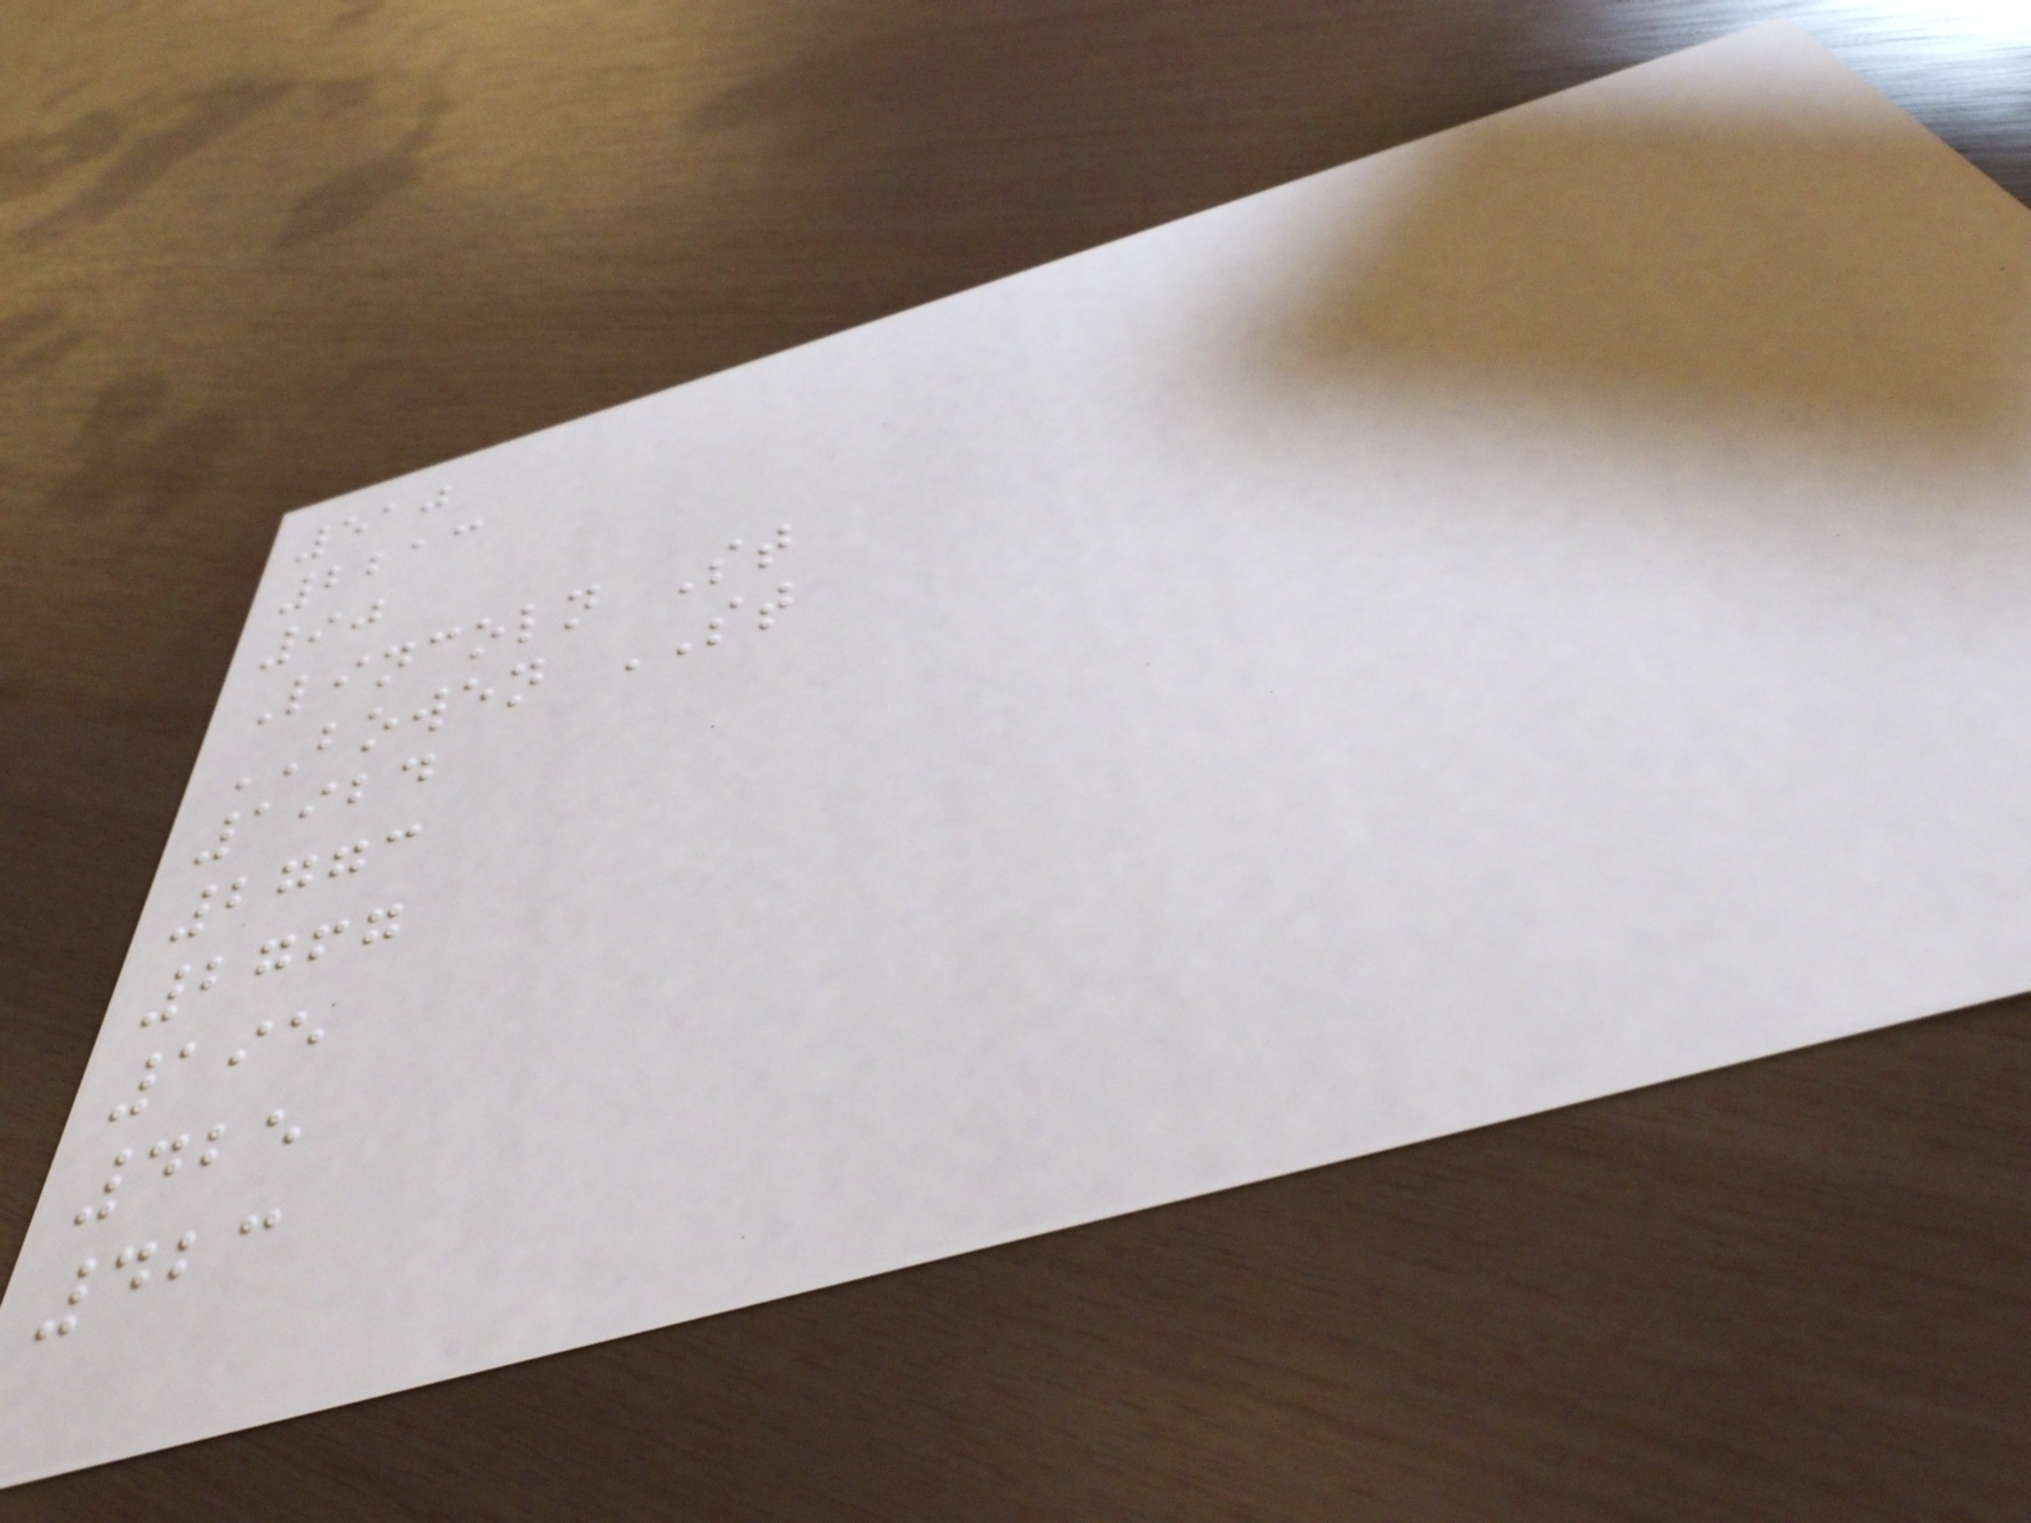510
2213
90
Lincoln St
BOWEN ST
1924
2773
2767
195
425
423
